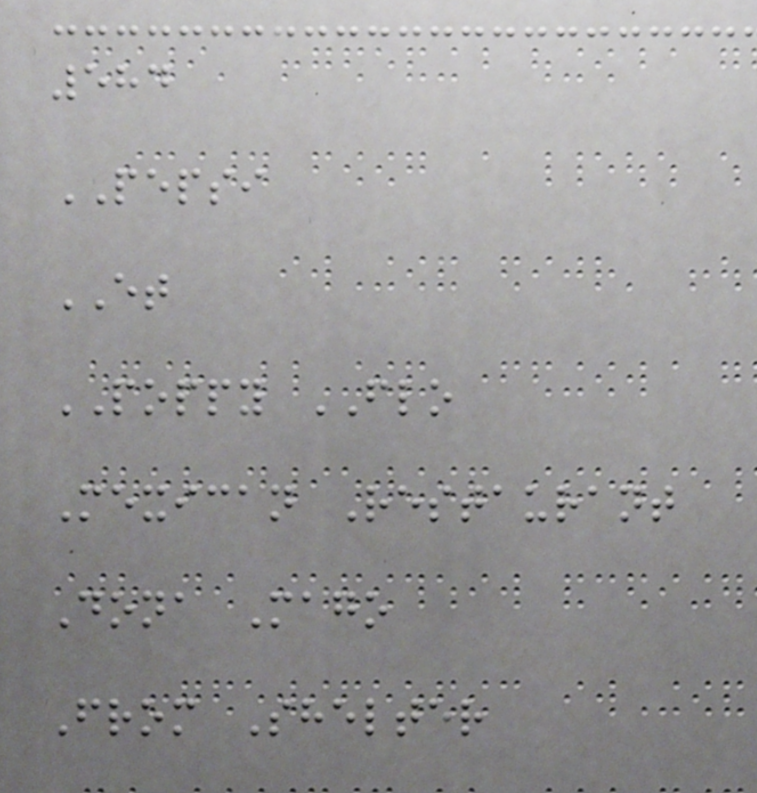584
PEPSI
ET
POPPY FLO
Mexican Restaurant
Dona Mago
From Shelter
